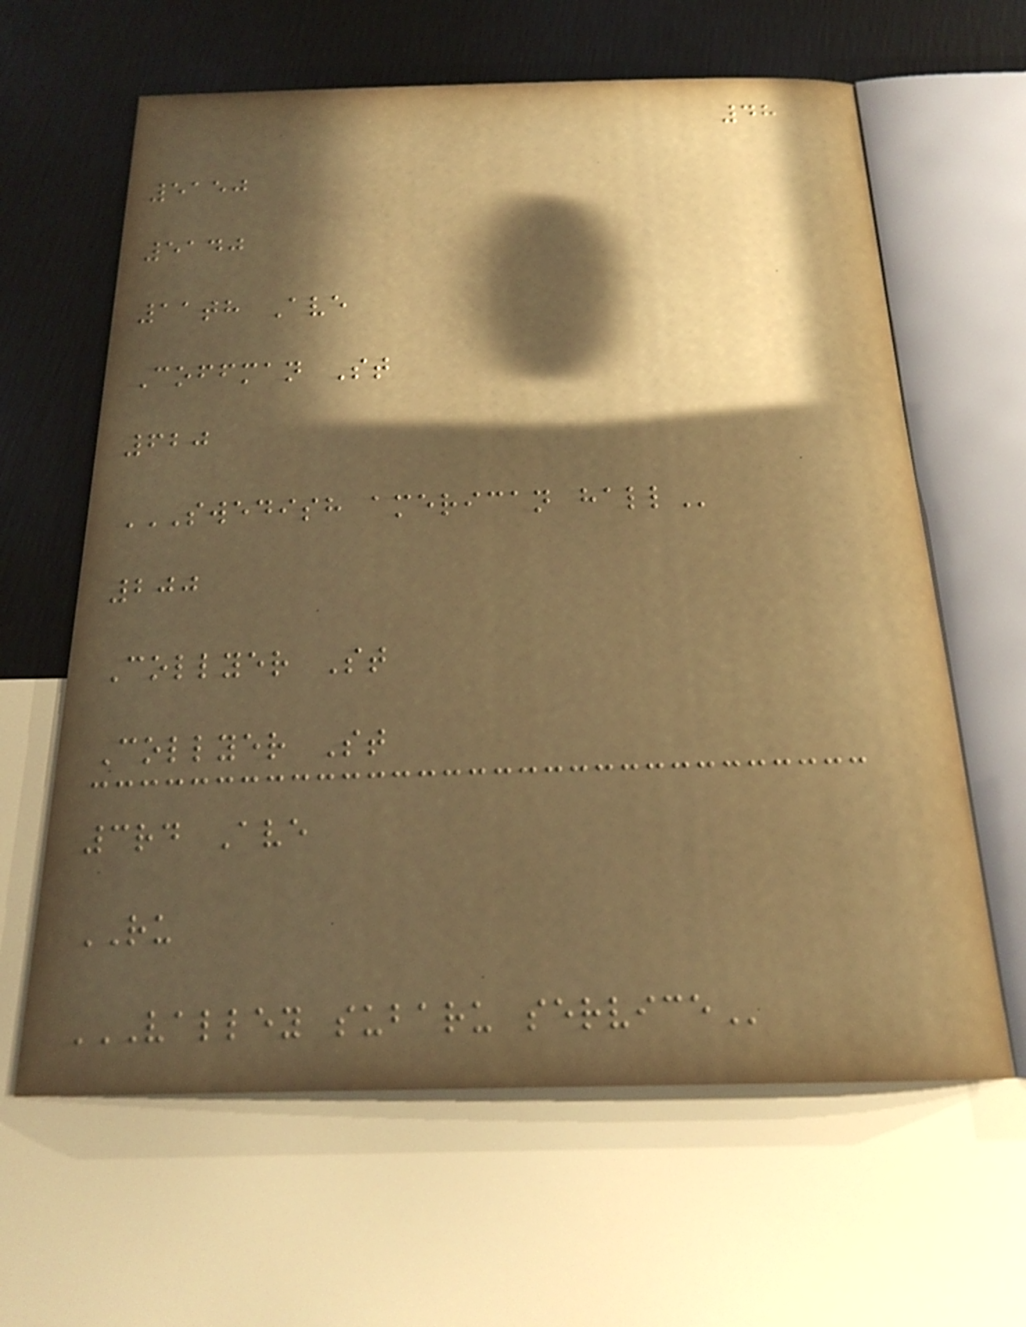48
5150
5140
11th Ave
Coffman St
620
SWEDISH AMERICAN HALL
200
Collyer St
Collyer St
3rd Ave
RU
VALLEY SUBARU SERVICE
